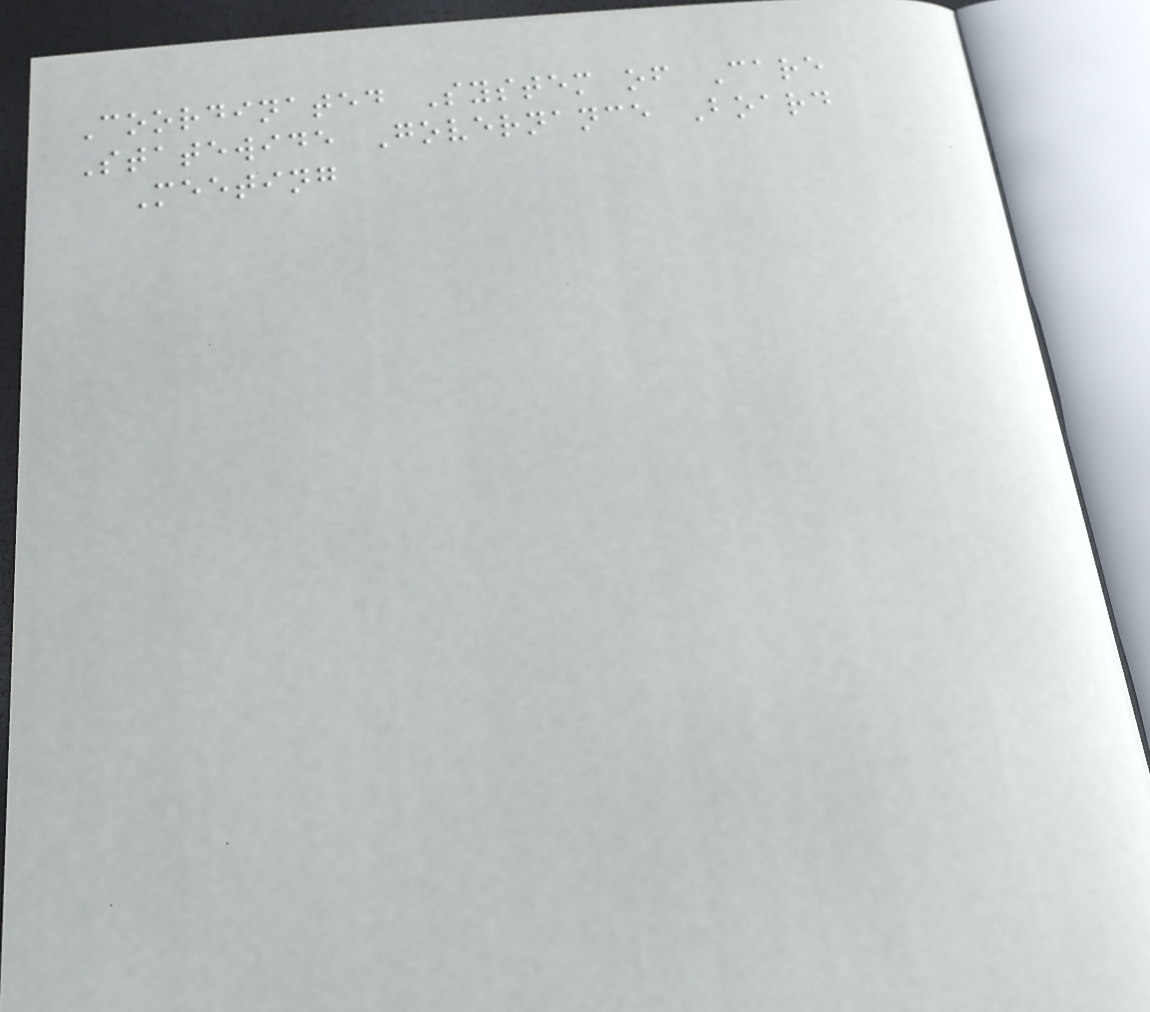Coordinated System of Care
Statewide Governance Board
Meeting
